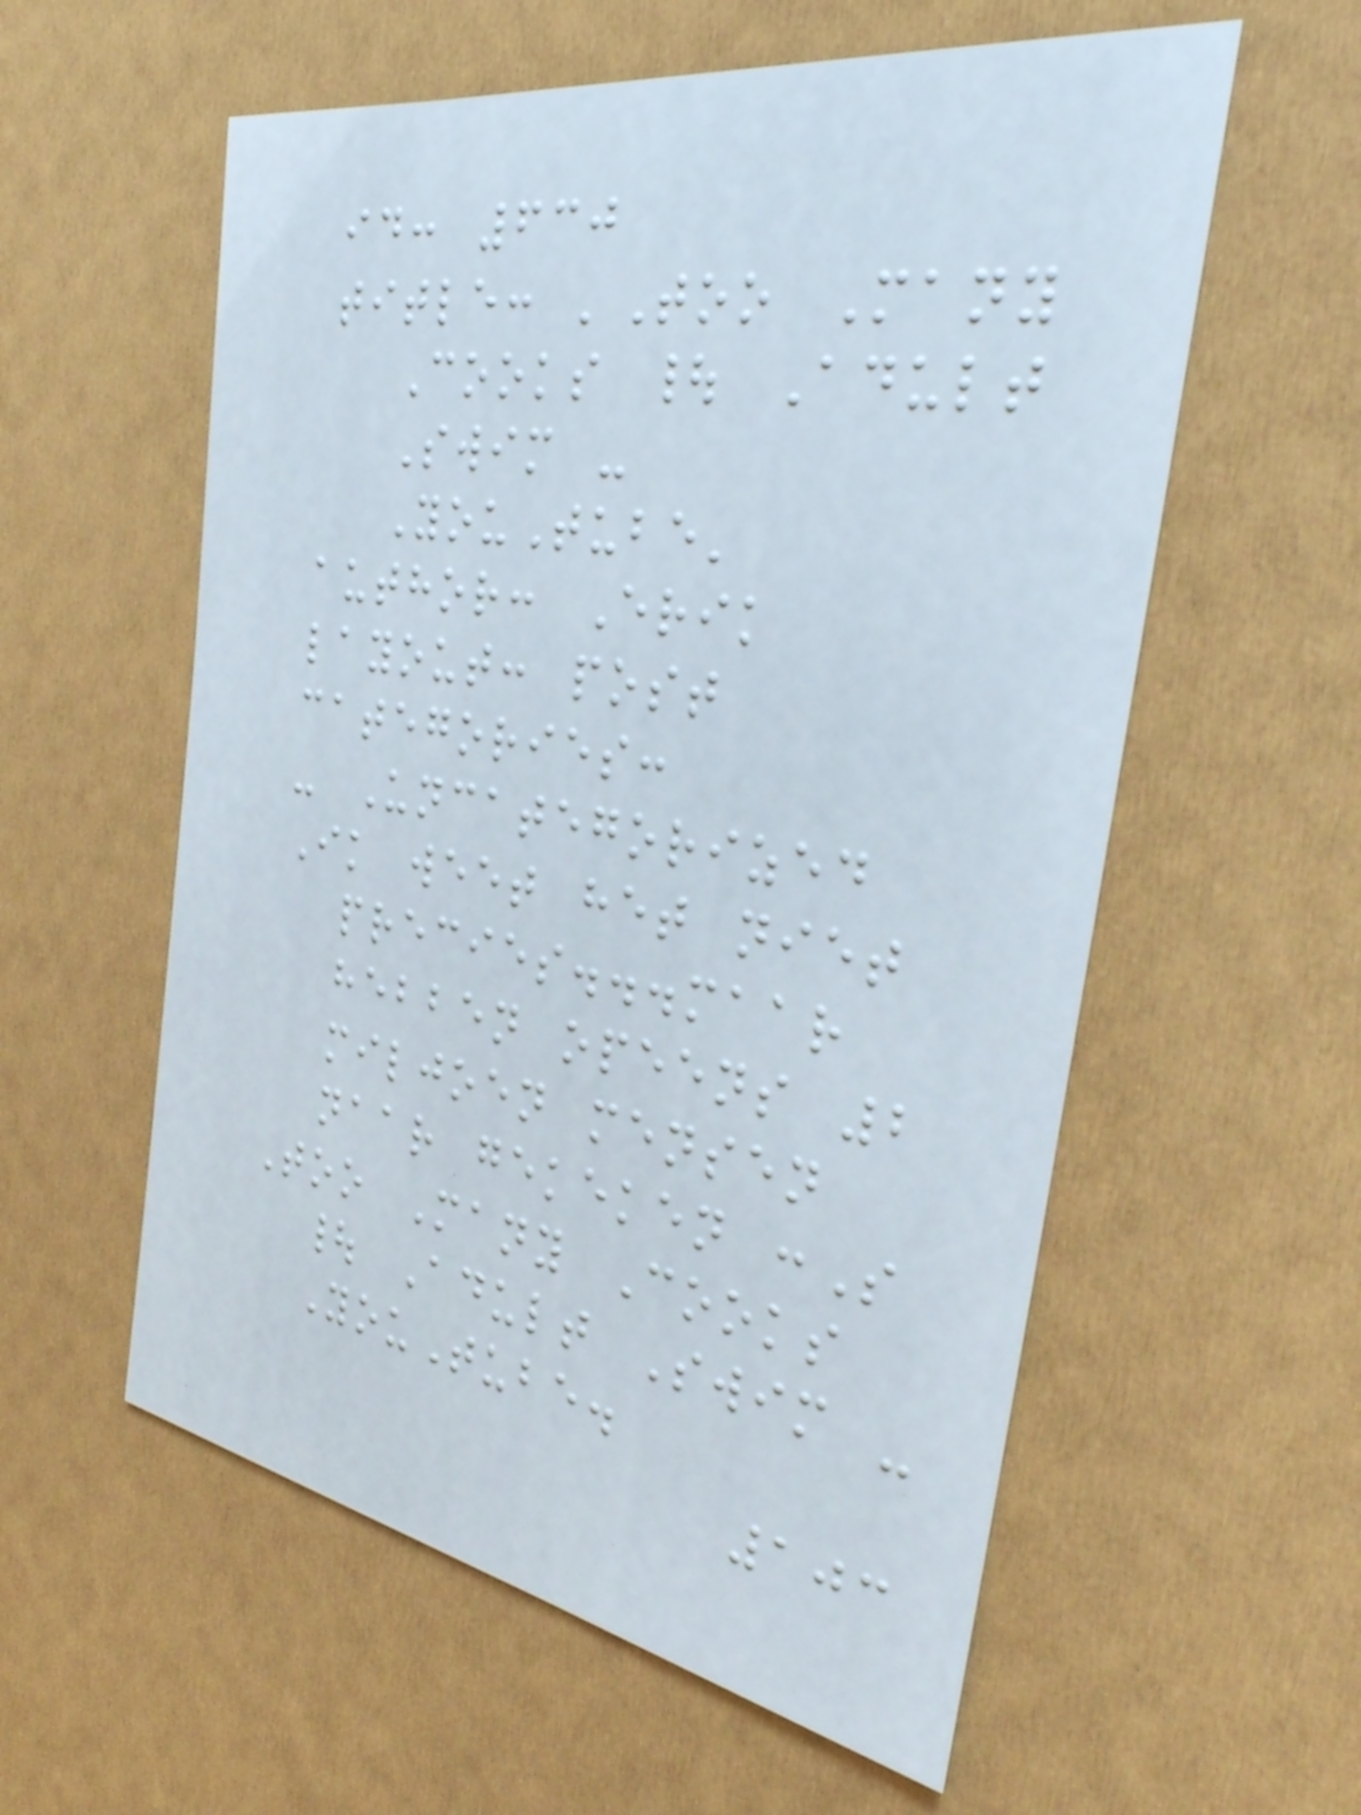id: 630
title: 'Too Many
Cooks | Adult
Swim -
YouTube'
author: Erik
layout: post
categories:
- Uncategorized
Ik weet het niet
precies...maar
hebben opeens 2
miljoen mensen
naar gekeken :S
Too Many Cooks
| Adult Swim -
YouTube.
103
